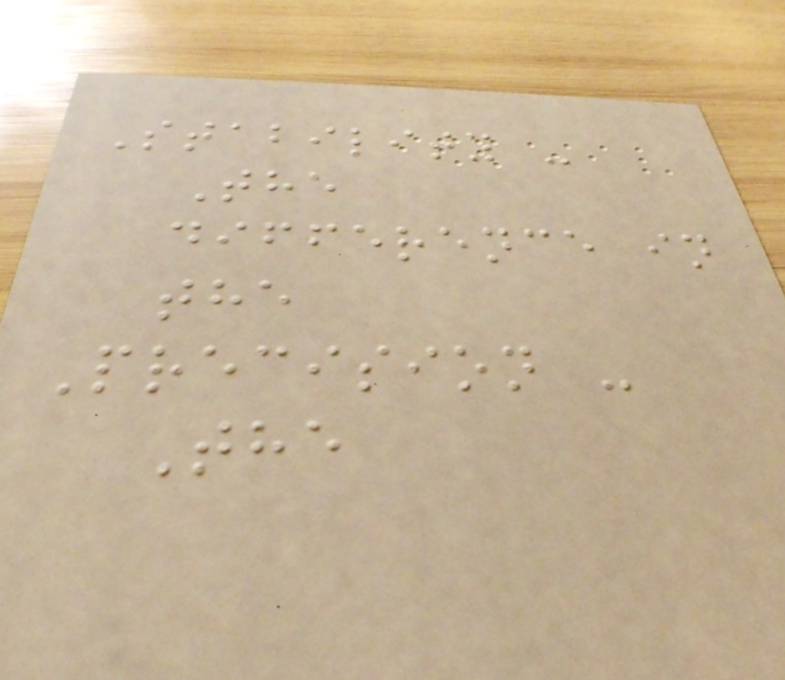Stability -
The
difference in
the
Precision -
The
